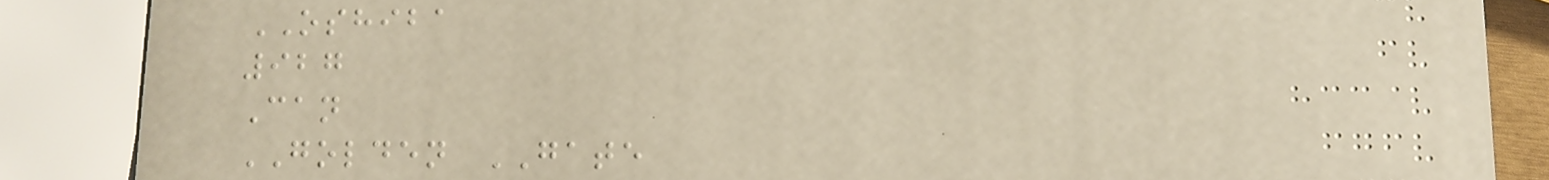OSHIBA
927
Can
GOLDEN GATE
